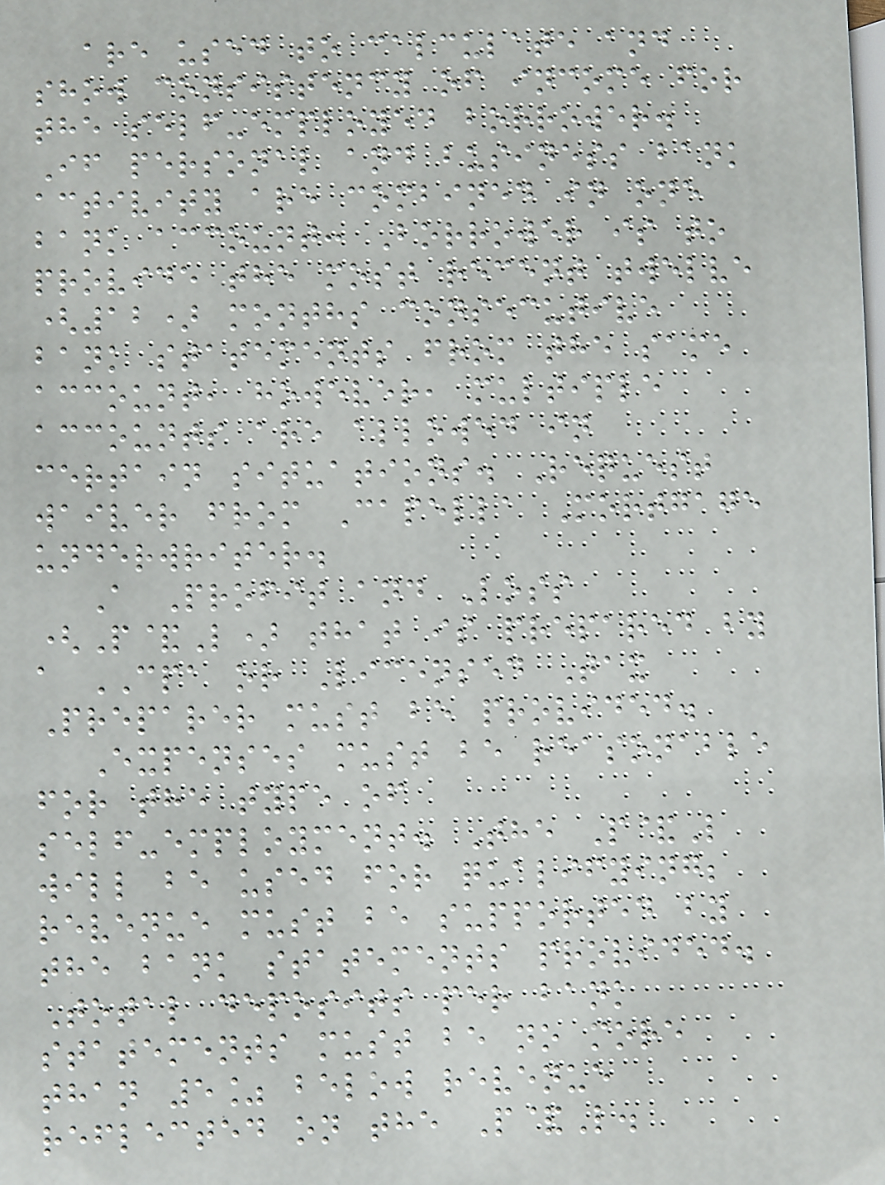are used to calculate and
show consistency of income for
the self-employed borrower.
If personal and business bank
activity are combined in one
bank account: Borrower is to
provide the most recent twelve
(12) months consecutive
bank statements from the same
account, however, multiple
accounts are allowed in
certain situations. Request
waiver from Capella Mortgage
underwriter.
A Profit and Loss
(P&L) that is prepared by
a CPA or Licensed Tax
Preparer must be provided.
Expenses must be reasonable
for the type of
self-employment. The P&L
will be used for qualifying;
revenue must be supported by
the bank statements provided.
Total deposits per bank
statements must be no more
than 5% below revenue
reflected on the P&L.
